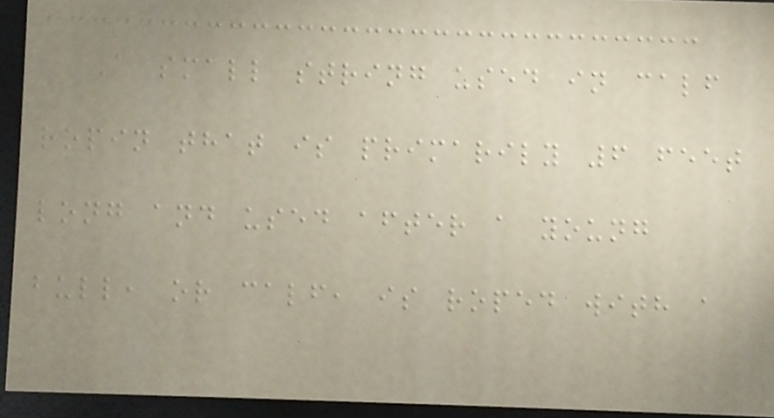A small string used in calf
ropin that is primarily 6 feet
long and used after a young
bull, or calf, is roped with a
